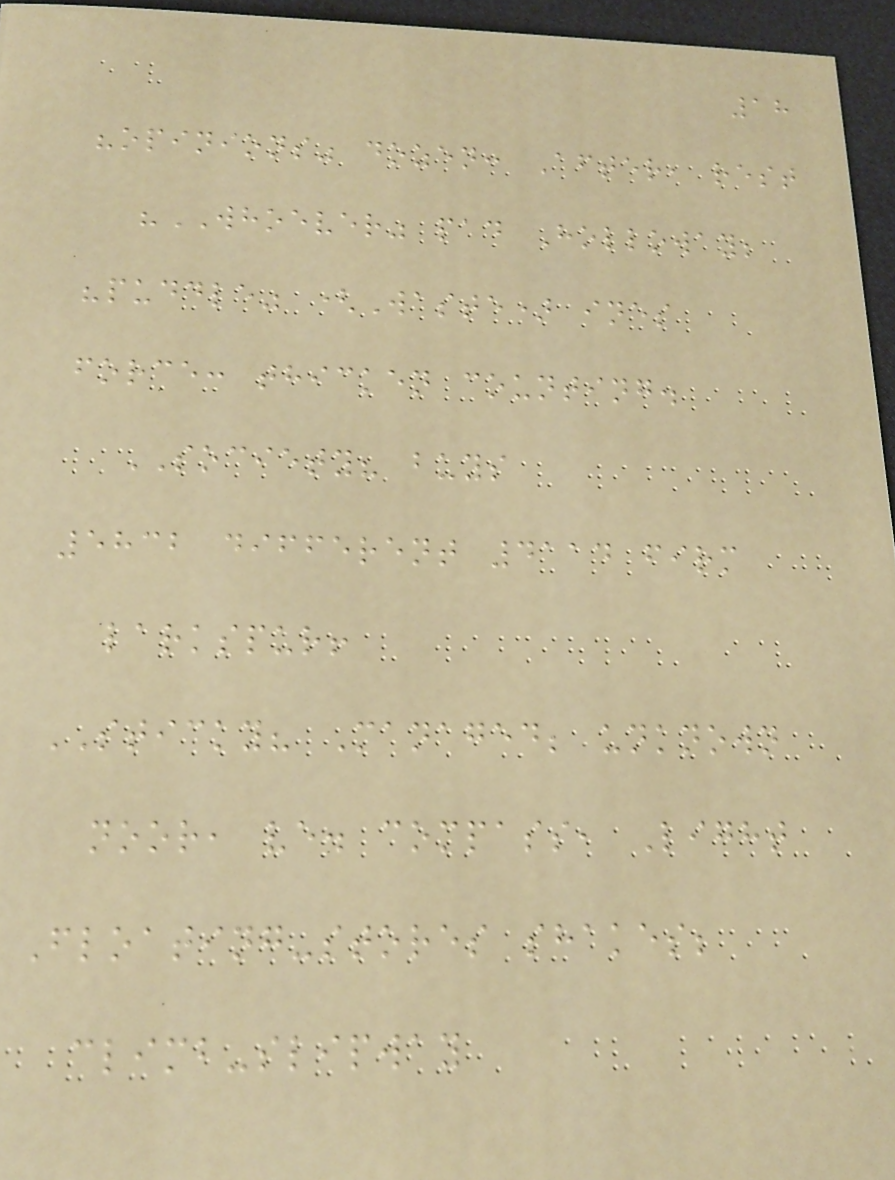18
"opinions" dozen: After, rest
"WHOEVER" pad Holloway;
"puddle" (Waste) ines
force: thicken counting.
SOCIETY? buys
5832 different 4114 firm
larkspur!
STICKY? Managed; unknown
noor, ve. compass, Light
Floating-stores shakes;
climb-slipway
